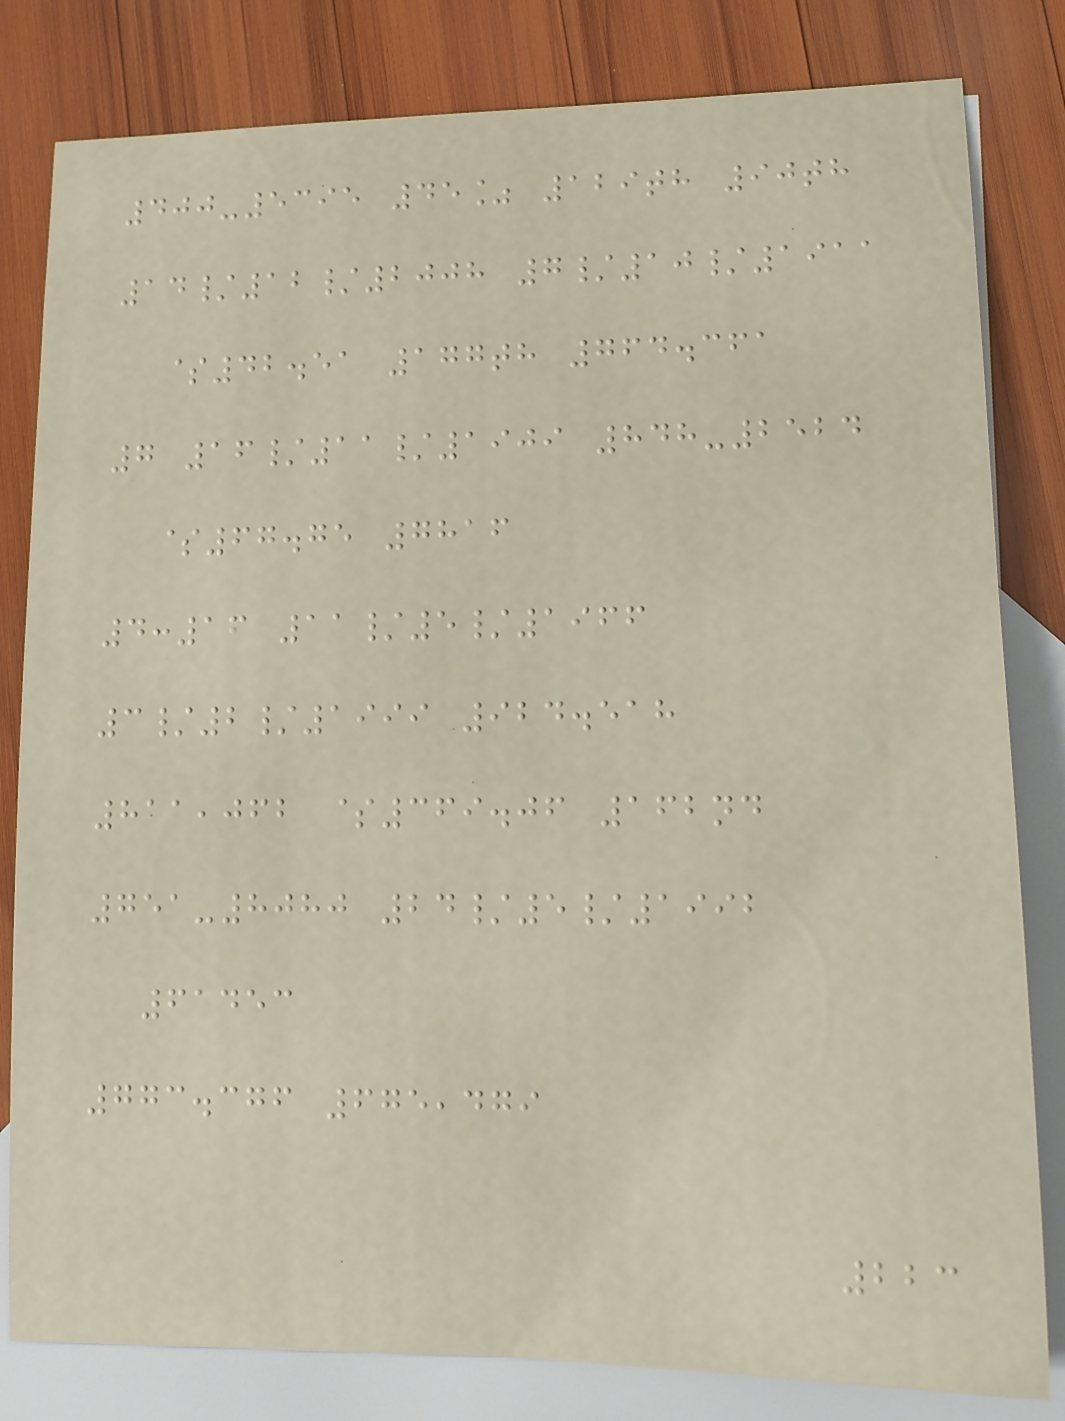400-5395 45% 129th 90th
14/12/2008 7/10/1911
$42.51 177th 764.361
7 16/11/1909 848-2524
$67.75 7816
4:16 11/5/1966
3/2/1999 924.518
811,062 $369.06 162nd
751-8080 24/5/1992
61453
773.376 675,479
223
